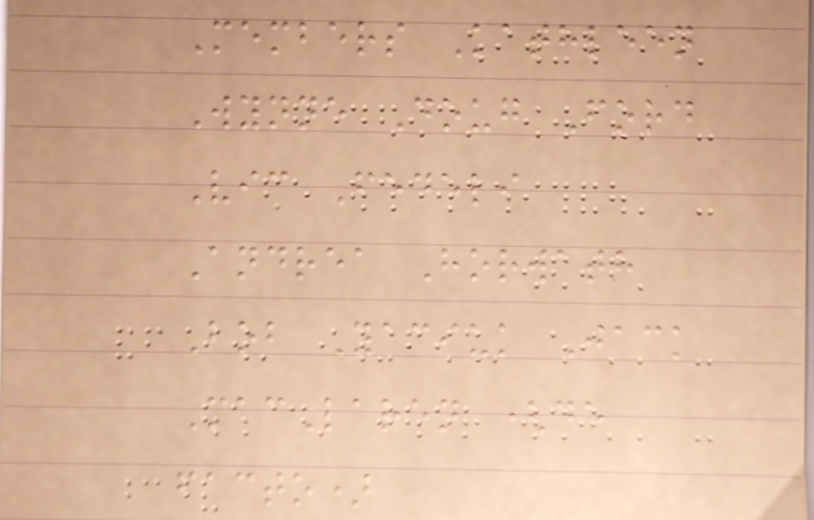Members Kathleen
Wynne Doug Ford
Vic Fedeli
Andrea Horwath
Bob Yaciuk Jack
MacLaren (de
facto)
